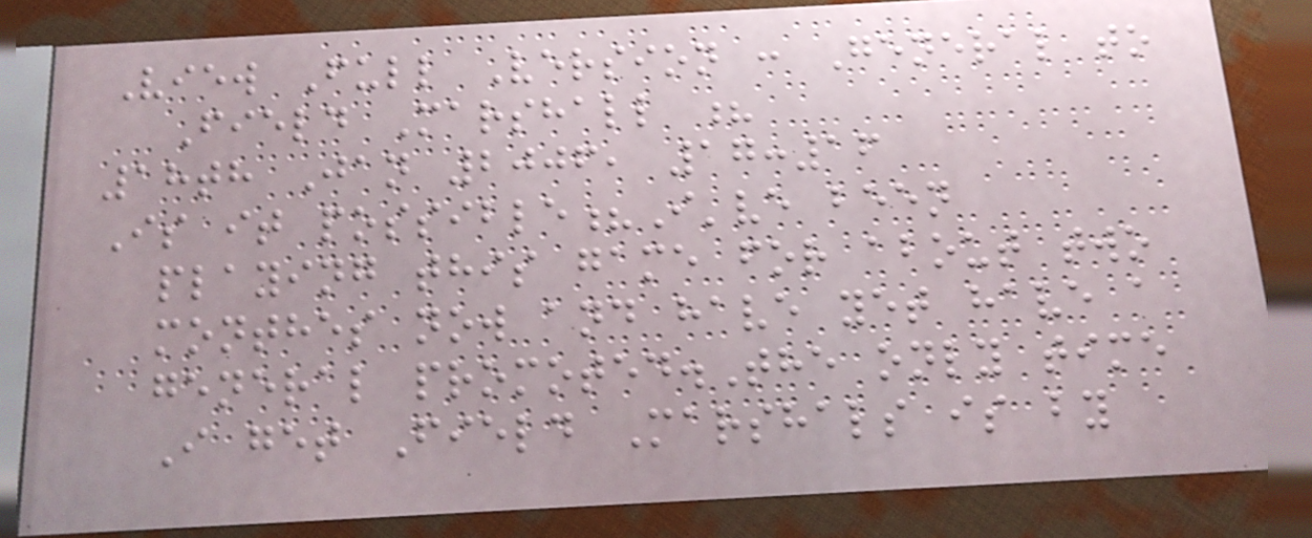View Full Version : General to
Field Marshall ?
18th Jan 2006, 17:16
Is it possible?I've been
playing this game for about two
monthes now and have yet have a
general promoted.The only time
I get Field Marshals is by
